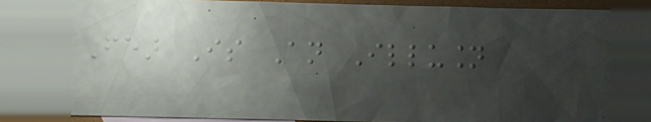Fear Is An Illusion
